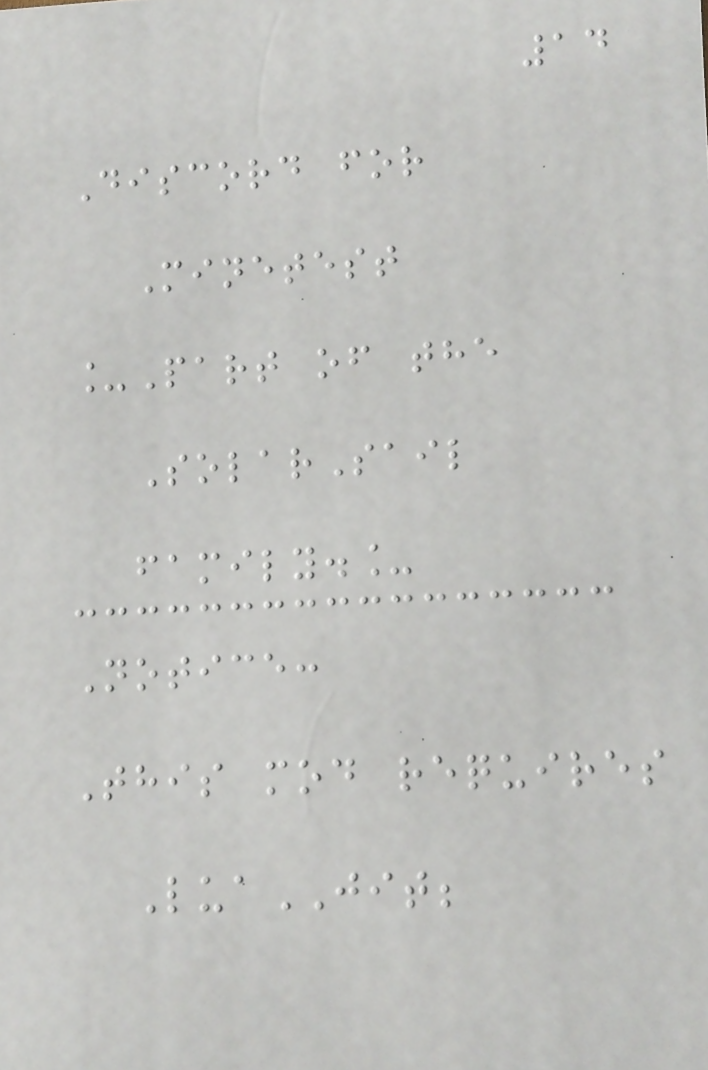14
Discord for
Minetest
_Part of the
SolarSail
family._
Notice:
This mod requires
LuaJIT;
